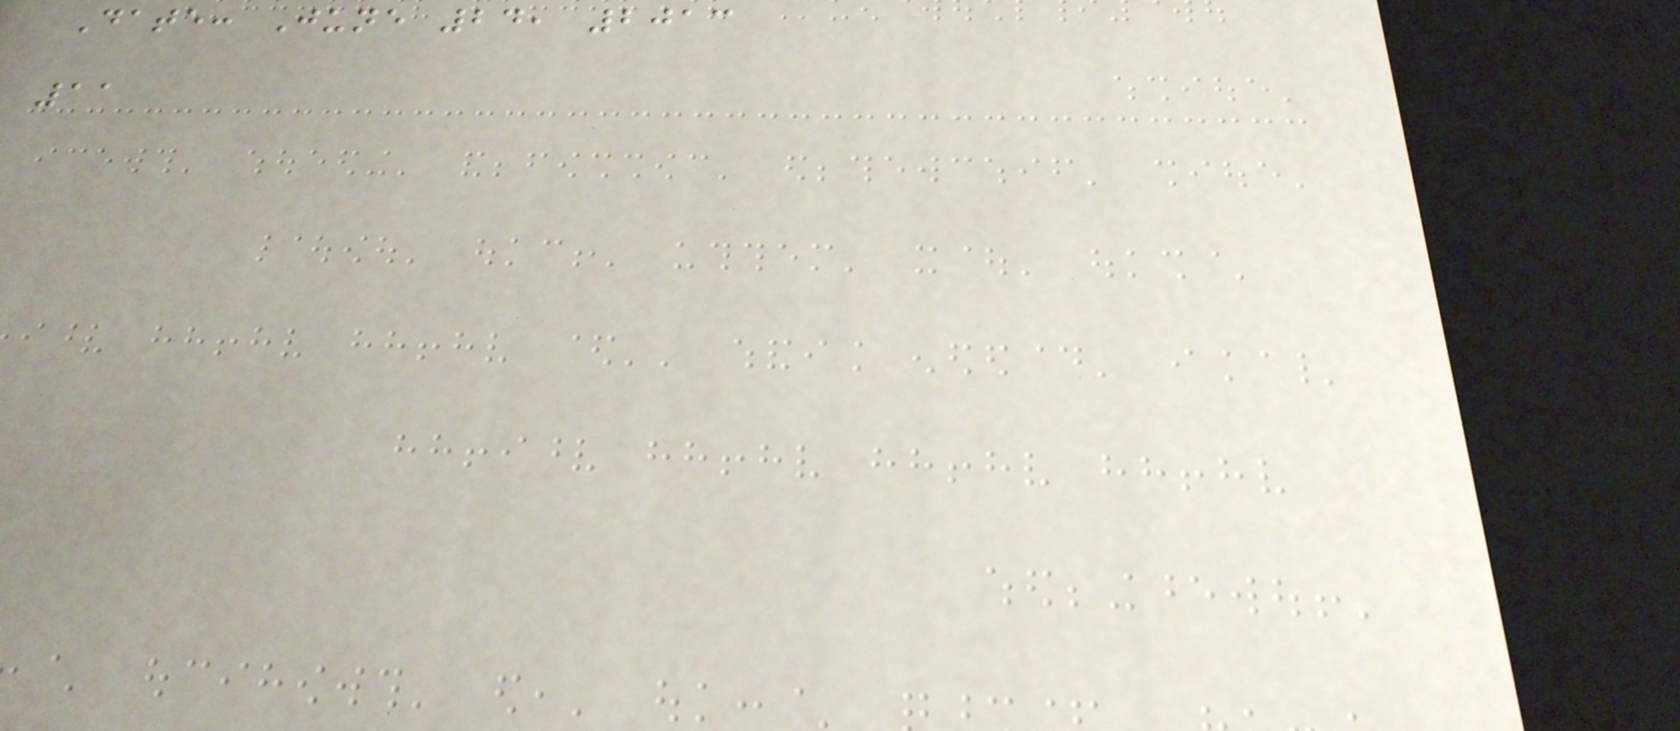Date: June 24, 2013
11
